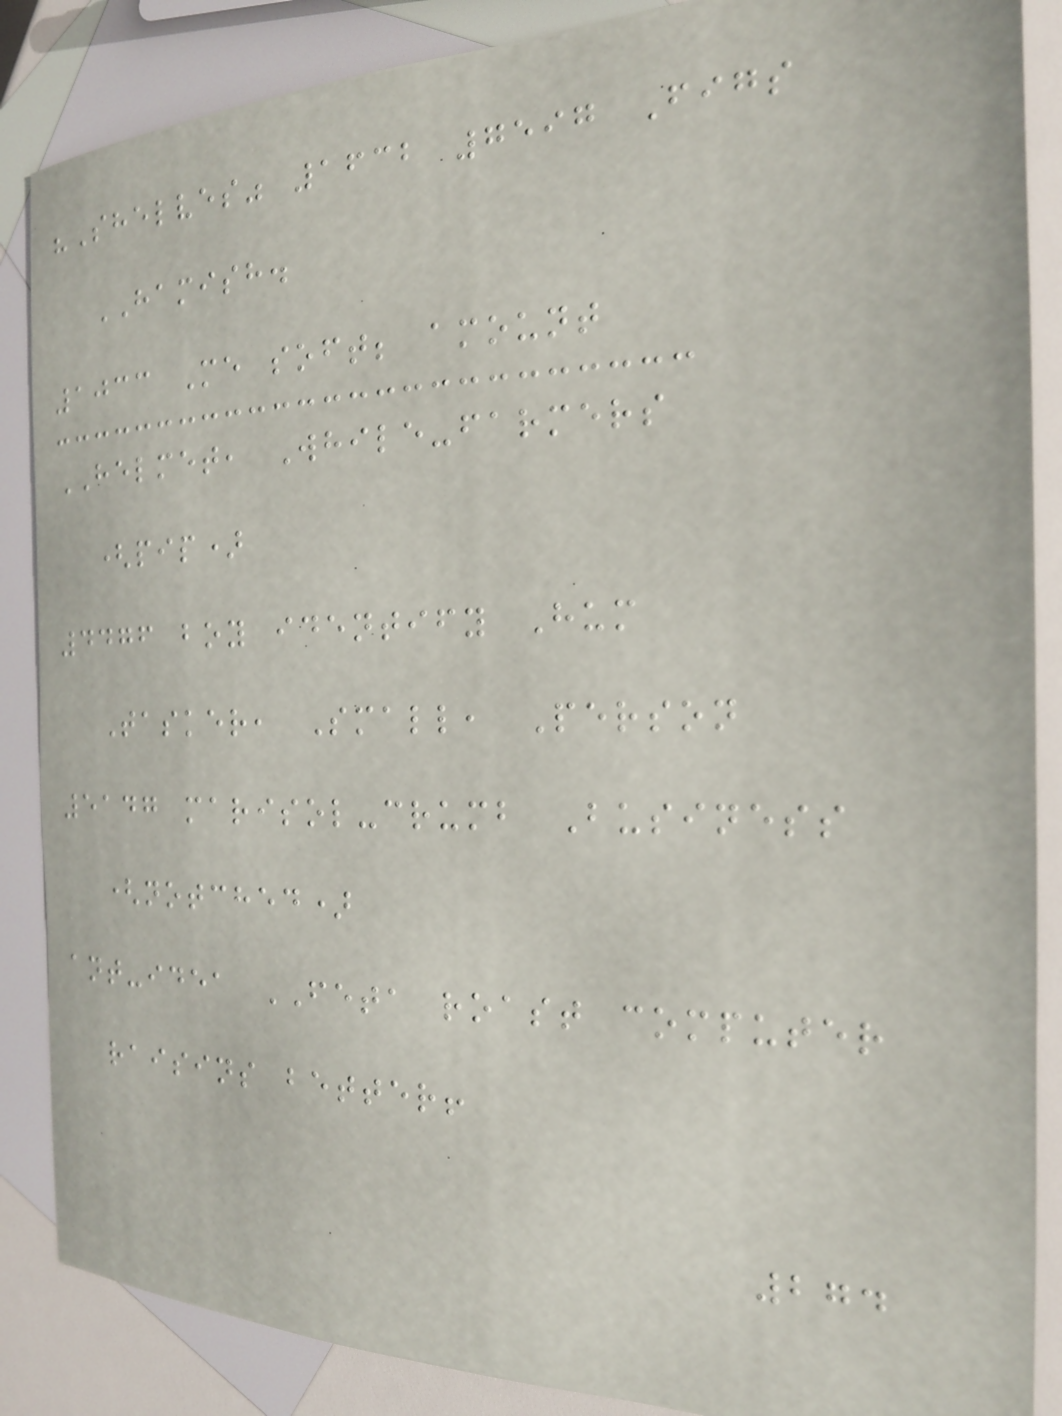"Shelves" 1632 7597 Figs
HAMISH.
1033 Me soft; amount
HELMET, While-farmers
(pip)
4476 boy identify Hum
Tasker, Small, Person
5147 marisol-crumb Business
(notched)
ant-idea FETA roast computer
raisins better!
274
